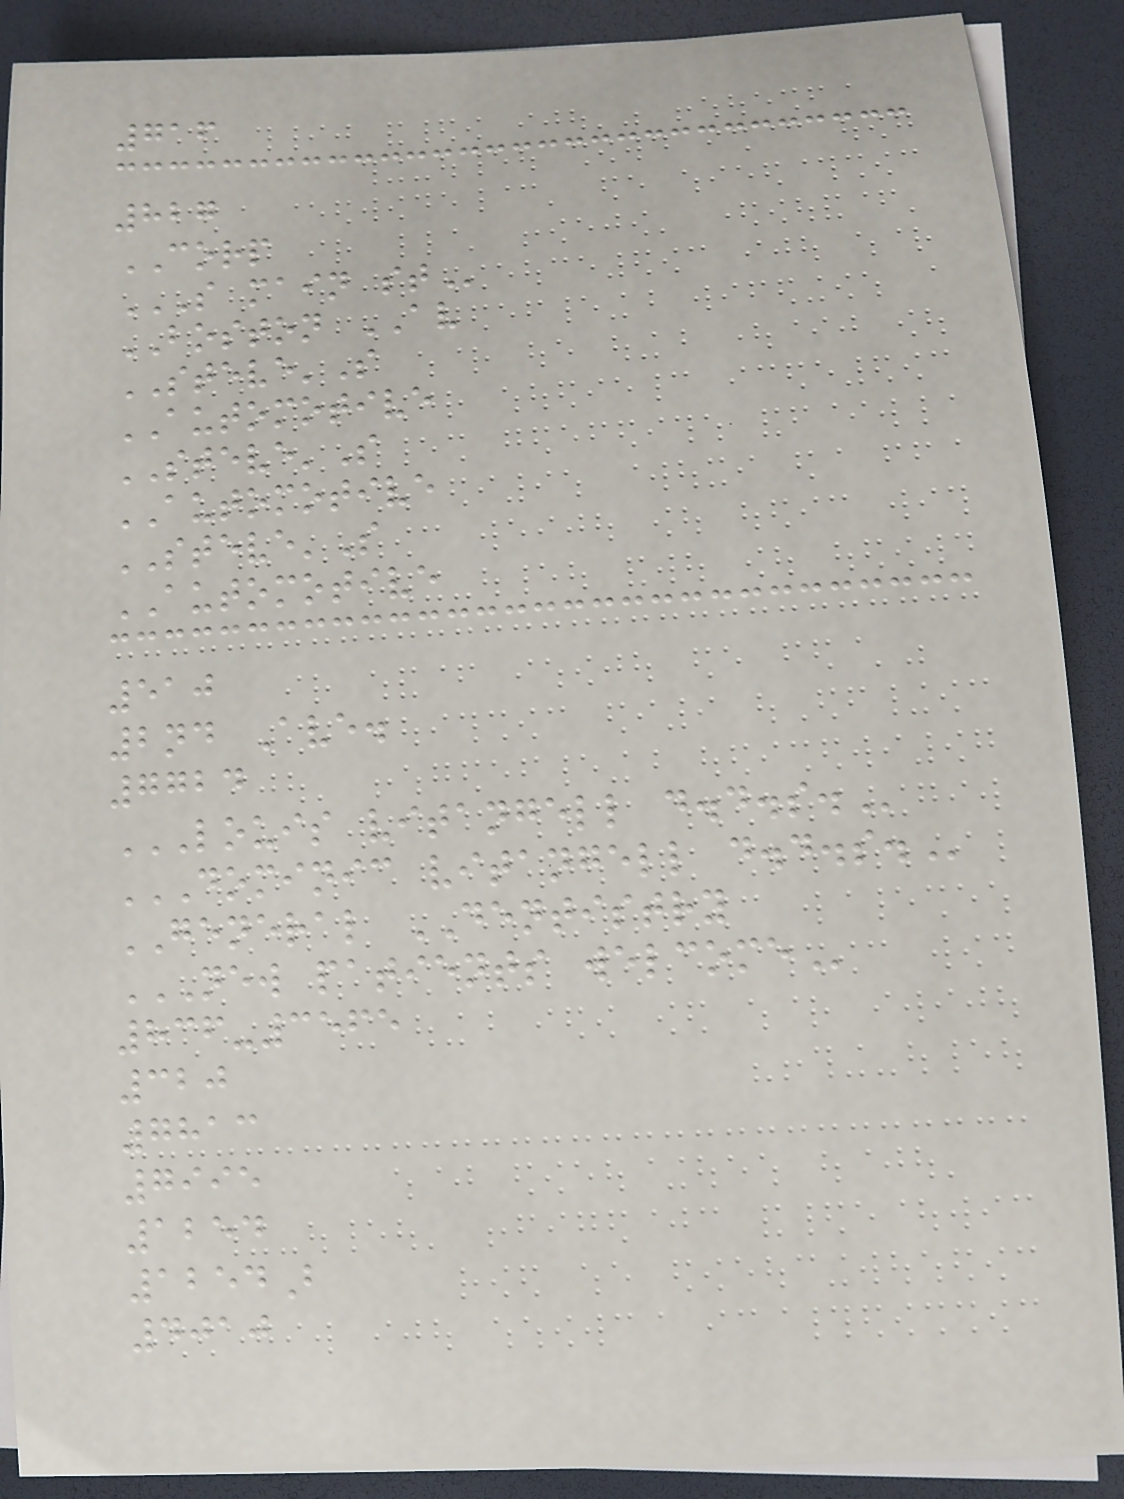716
827
CORP
S MAIN ST
BOSTON AV
STEVE'S
AUTOMOTIVE
STEVE'S
AUTOMOTIVE
STEVE'S
AUTOMOTIVE
510
2nd Ave.
7724
LOUIS VITANGELL D.D.S.
DOMINIC VITANGELL D.D.S.
GENERAL DENTISTRY
NEW PATIENTS WELCOME
836-3565
320
7813
7995
1254
1254B
4010
